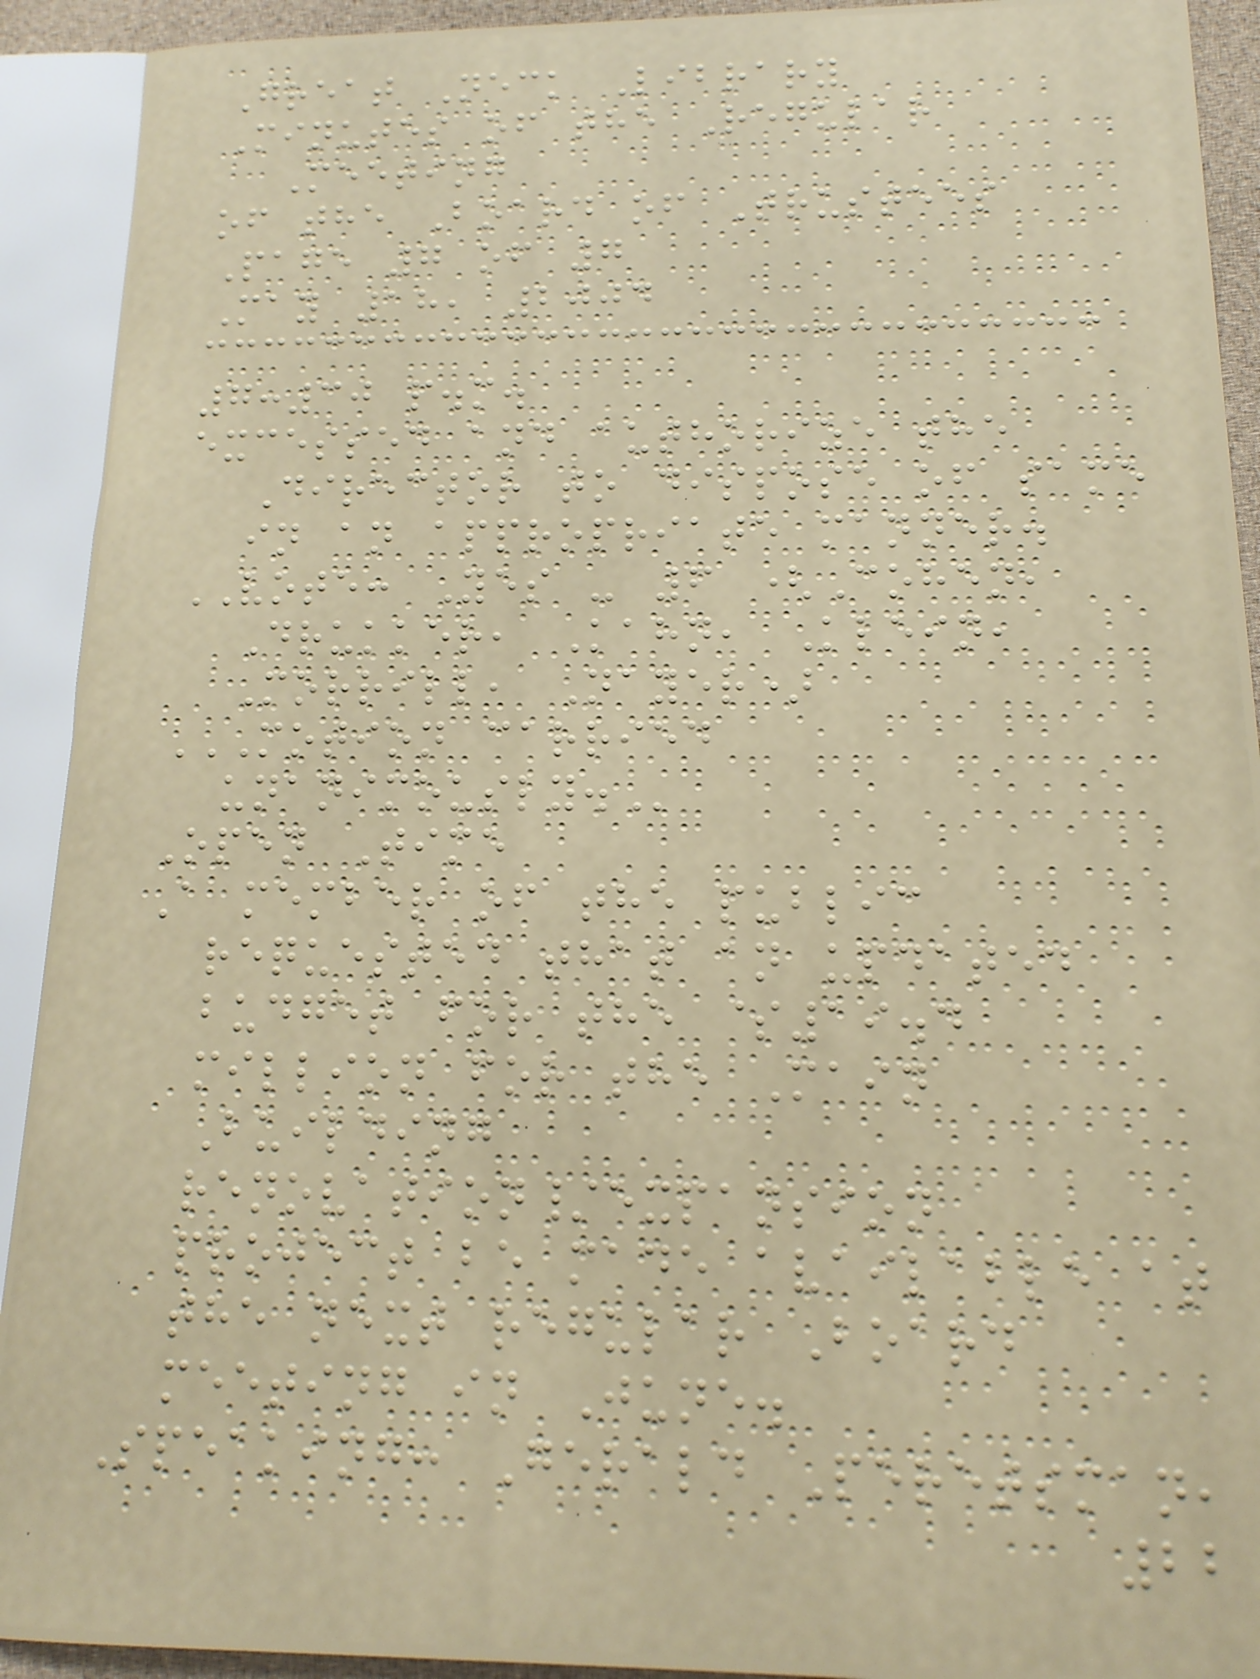Great Neck Library
Minutes of the Regular
Meeting
of the Board of Trustees
Page 7 of 7
May 18, 2004
7:30 p.m.
excessed and authorize the
Director to dispose of same
in an appropriate manner.
VOTE: Yes - 6 (Cohen,
Drukker, Kahn, Klein,
Morrill, Nayer)
MOTION CARRIED
UNANIMOUSLY.
Open Time
A member of the public
requested that an updated
budget for the $19.4
million for the Main
Building
renovation/expansion
project be made available at
the next regular Board
meeting in June.
Speaking: Gerald Peretsman,
22
